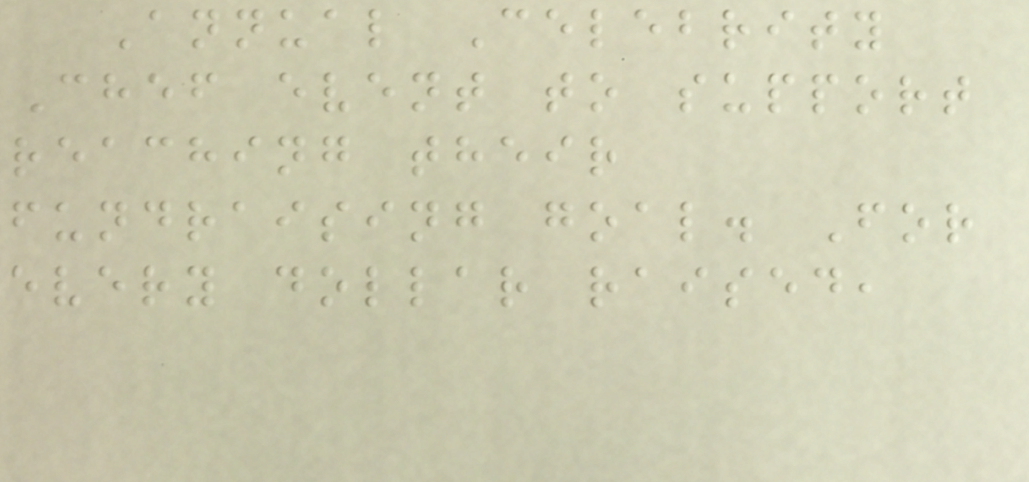Annual Celebrity
Chef event to support
reaching their
fundraising goal. For
every dollar raised,
